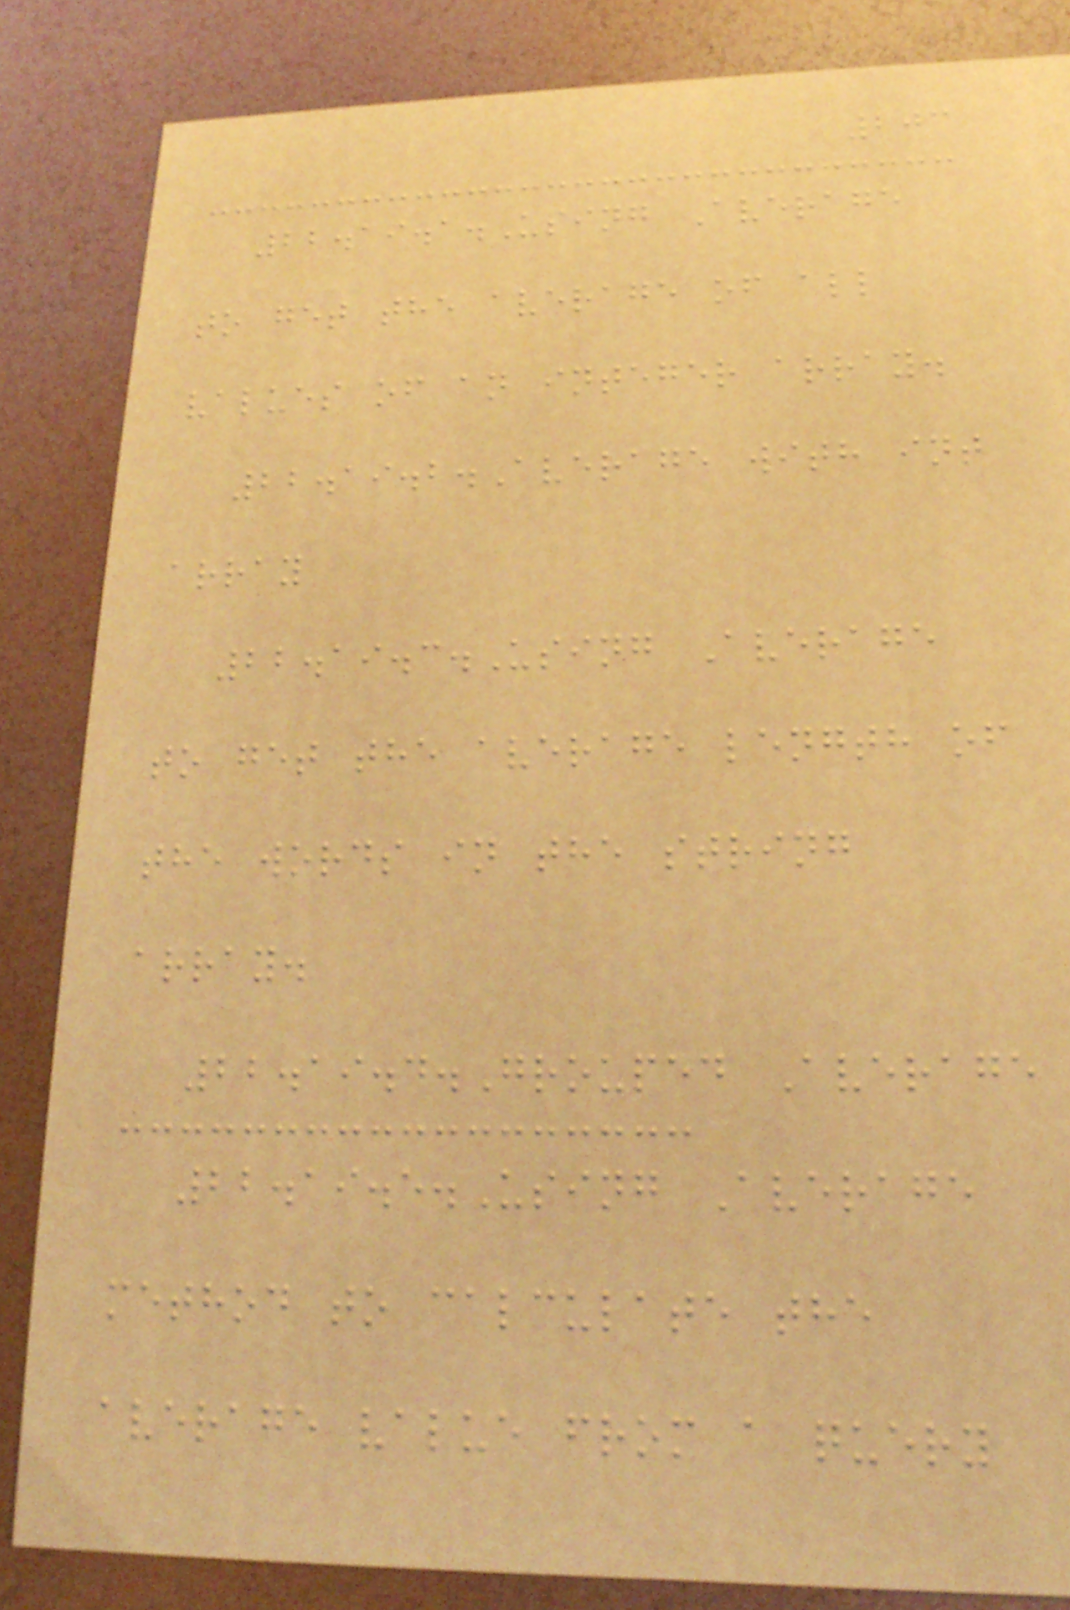203
22.19.1.Using Average
to get the average of all
values of an integer array.
22.19.2.Average with int
array
22.19.3.Using Average
to get the average length of
the words in the string
array.
22.19.4.Grouped Average
22.19.5.Using Average
method to calculate the
average value from a query
